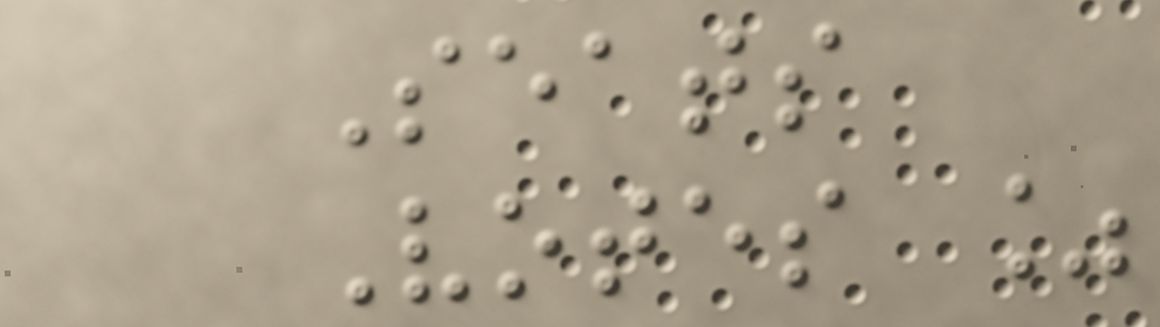Seats
Votes %
